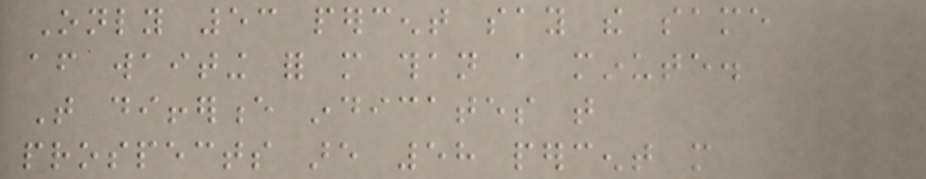Only 53 percent say the same
after waiting for more than a minute.
That difference indicates that
prospects are 58 percent more
